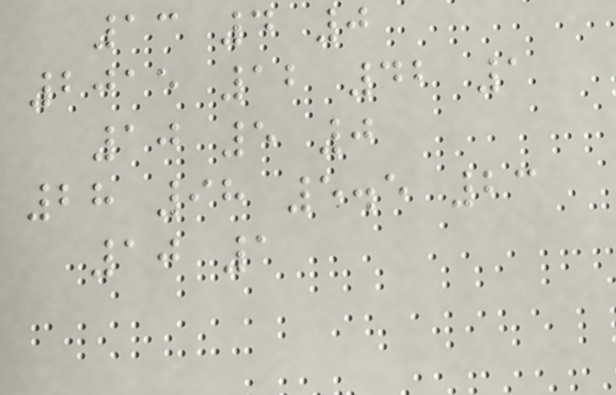13 4 0
2015 12 42 1
10 5 0
28 98 5.5 23
10 1
